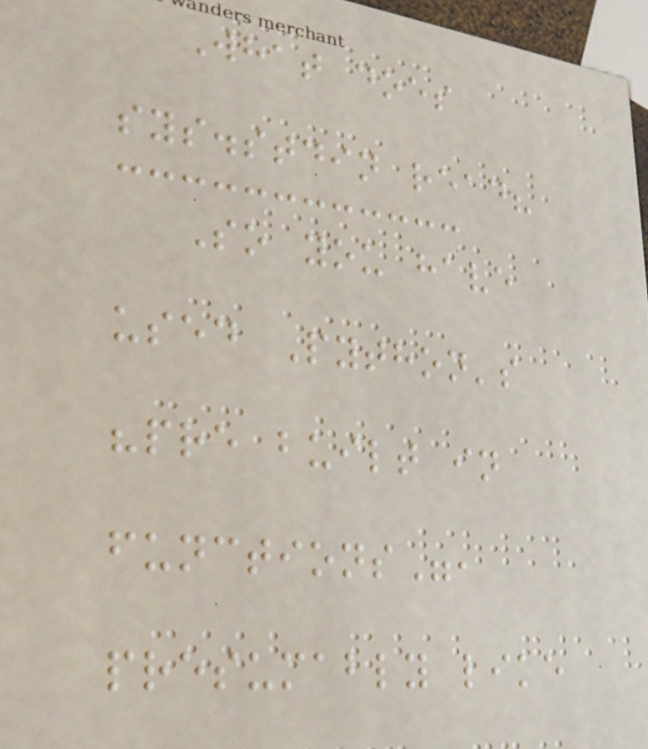What does
sys.stdin read?
So you have
used Python's
"pre built in
functions",
presumably like
